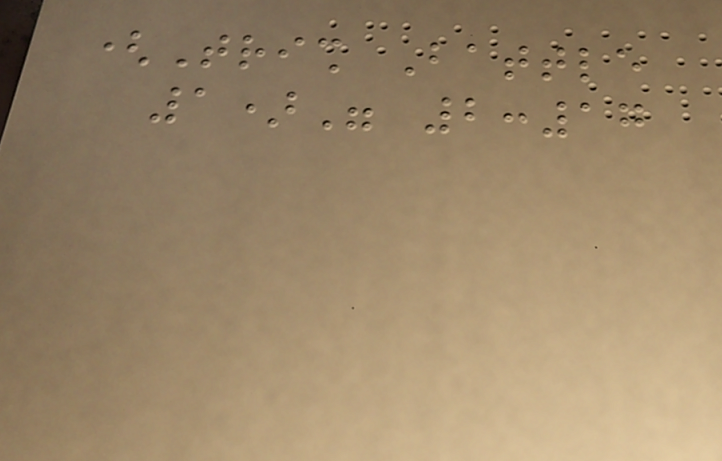(Trish Battle
1)" 2:17
